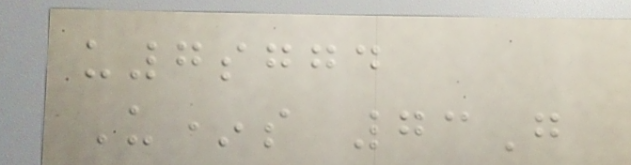u7sggd
U*s 73G
